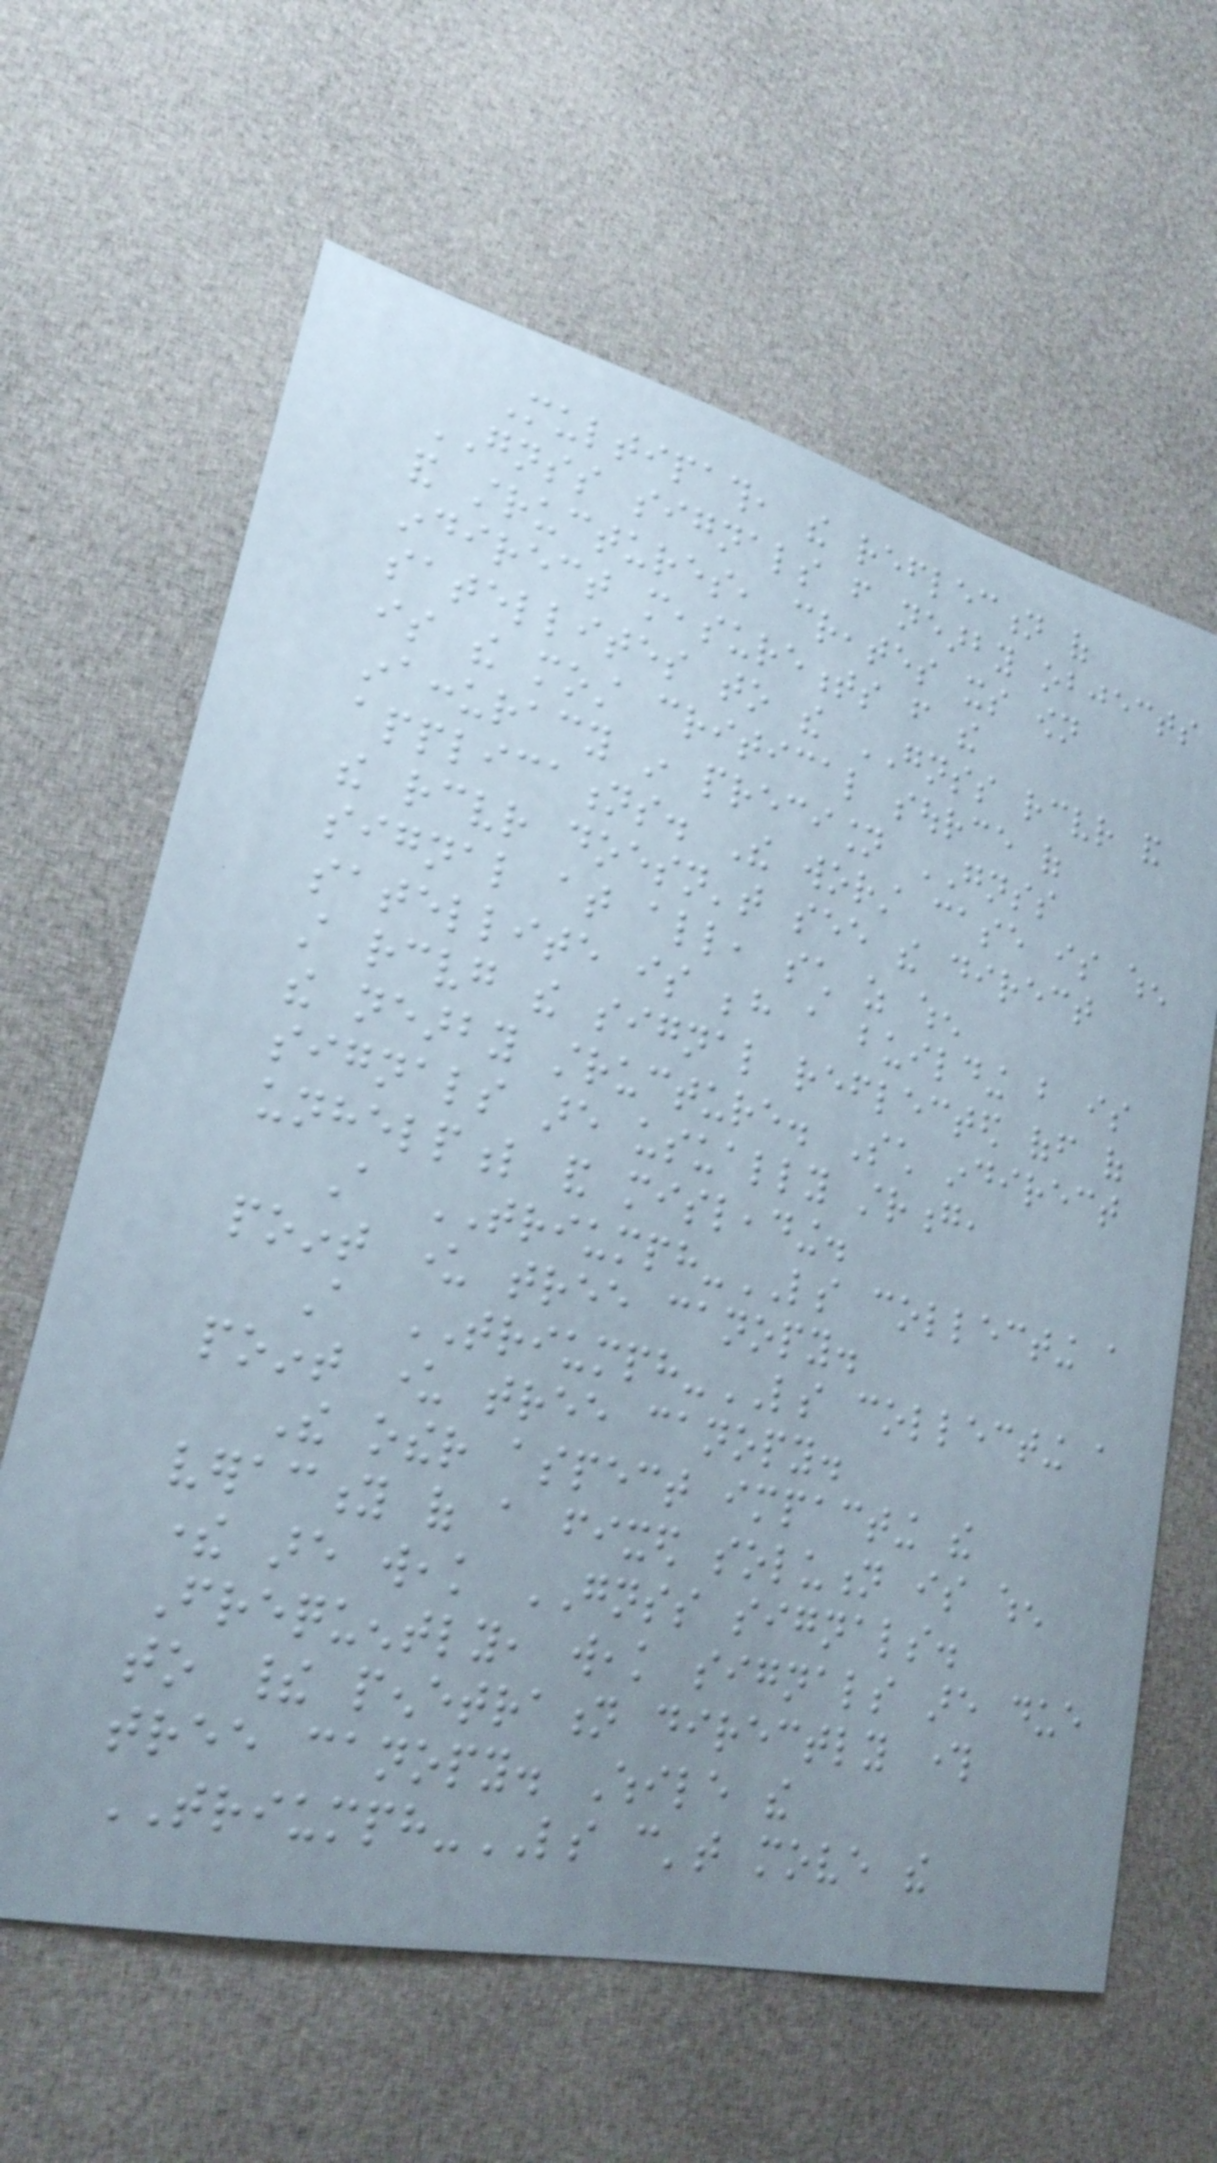Multipath, the reflection of
GNSS signals from nearby objects
and structures, creates its own
indirect measurements from the
satellites to the GNSS receiver and
is the most critical source of
inaccuracy in precision GNSS
applications. The worst case is when
the receiver doesn't see the direct
signal at all, such as when
satellite is behind a building but is
still receiving the signal reflected off of
the nearby structure. Such indirect
signals are usually strong,
unhelpful and misleading.
A TRIUMPH-LS collecting a
point under tree canopy.
A TRIUMPH-LS collecting a
point under tree canopy.
The other aspect impacting the
veracity of a fixed solution is when
there are weak GNSS signals.
Frequently, weak signals are due
to their penetration directly through
tree canopy. While the
TRIUMPH-LS can't move the
